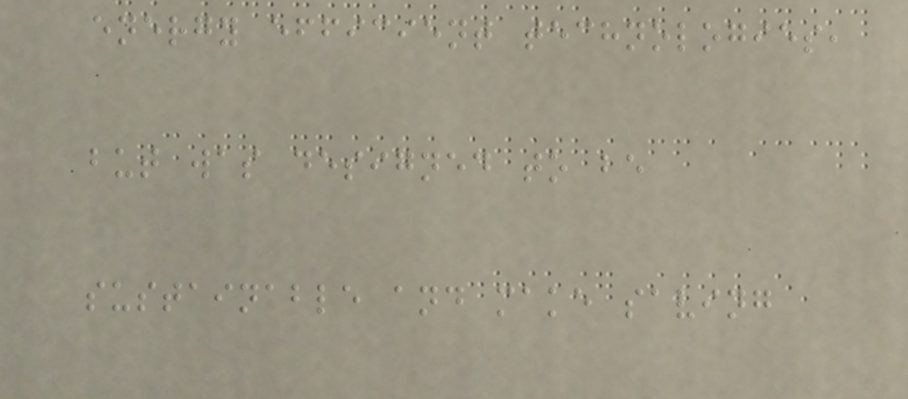energy efficient technologies,
but was designed to be
sustainable and make saving
